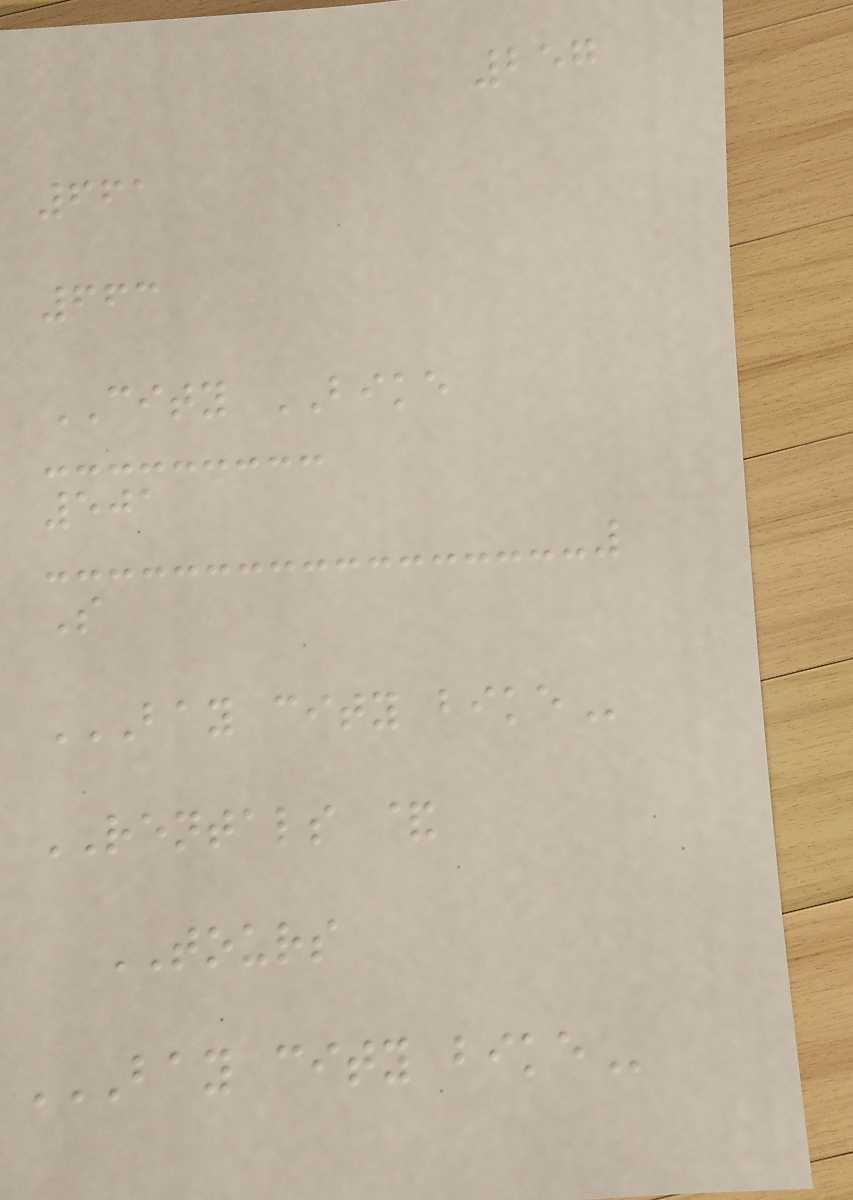257
661
663
CITY BIKE
501
S
BAY CITY BIKE
RENTALS &
TOURS
BAY CITY BIKE
